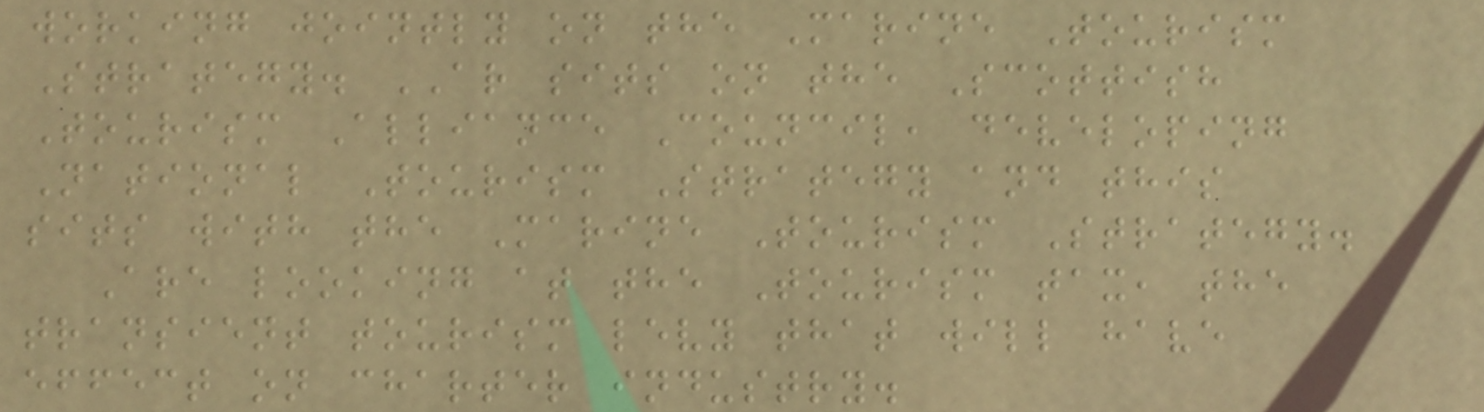working jointly on the Marine Tourism
Strategy. AR sits on the Scottish
Tourism Alliance Council, developing
National Tourism Strategy and this
sits with the Marine Tourism Strategy.
Are looking at the Tourism tax, the
transient tourism levy that will have
effect on charter industry.
